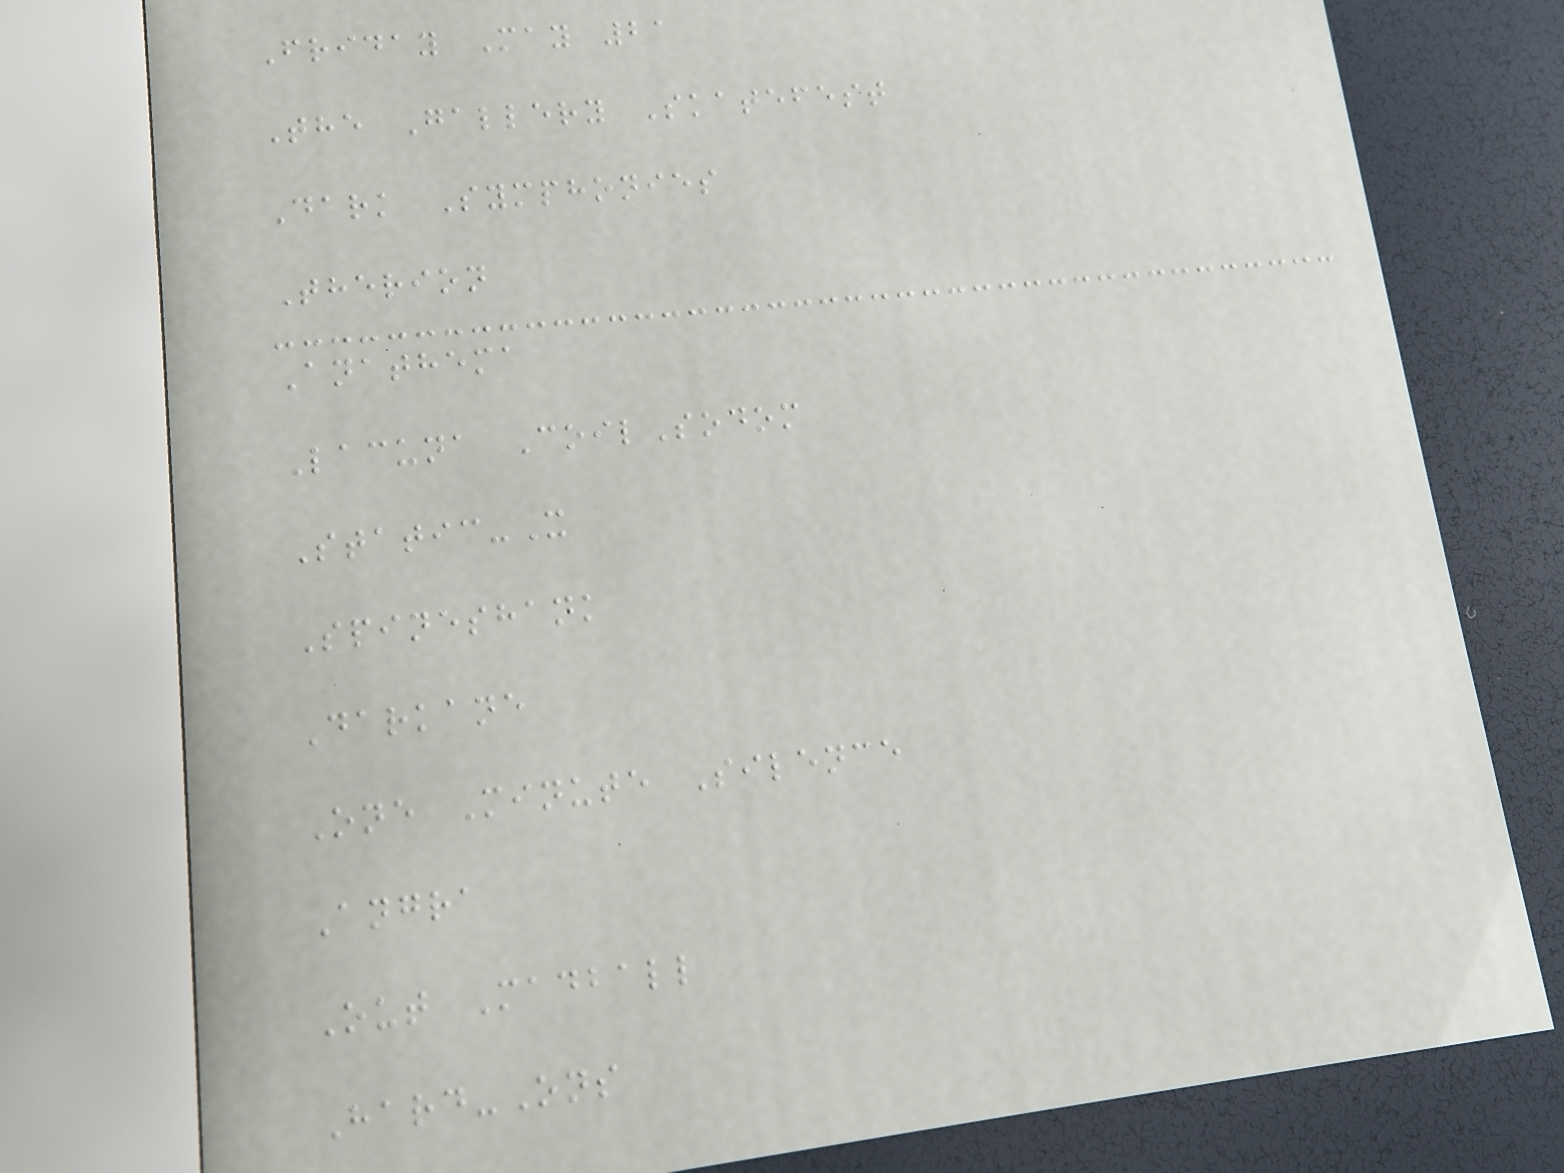Friday May 21
The Gallery Skatefest
Dark Symphonies
Therion
Anathema
Lacuna CoilSodom
Static-X
Spineshank
Darkane
One Minute Silence
Angra
Out Madball
Hard-Ons
